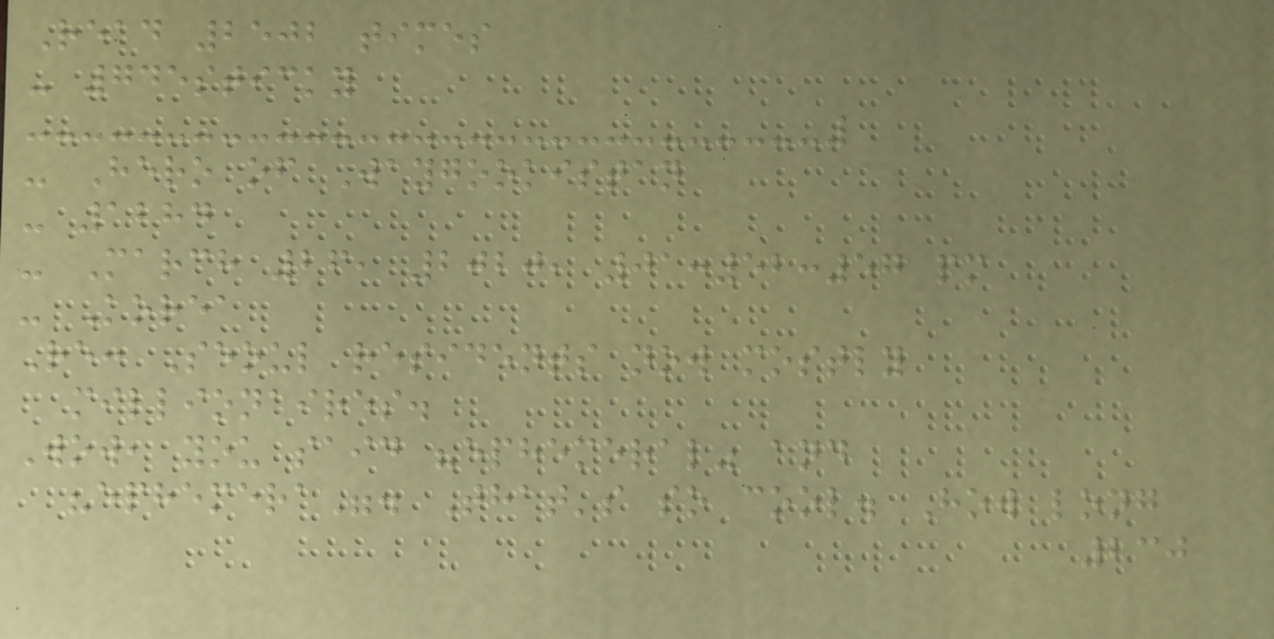Read 2502 times
- 745sticky
- Hero of Waygookistan
- 1284
- March 26, 2020, 01:52:57 pm
- Korea
Re: Seoul residents now mostly
millionaires.
Wow, you said "ephemeral" and
"ephemera". That's so cool. How long
230
